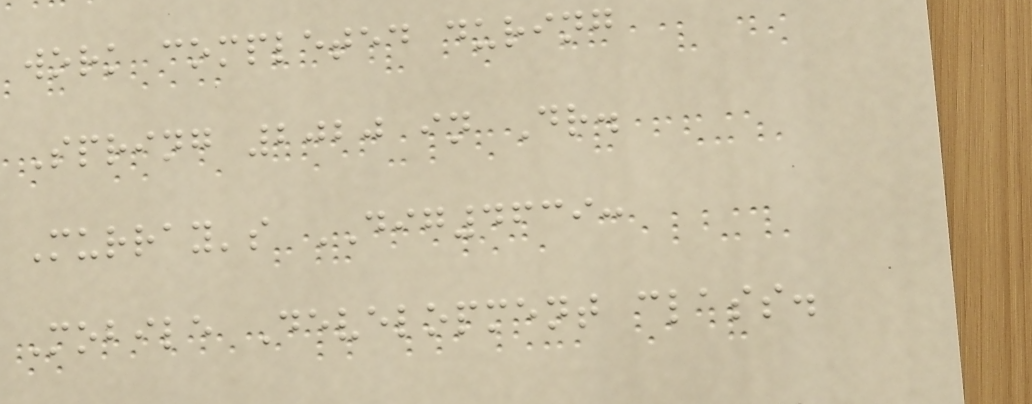work completed during
Spring 2020 in Dr.
Murray's DIG4639:
Mobile Development class.
